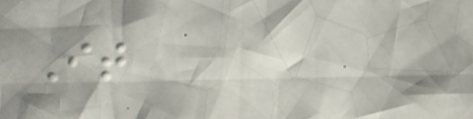It
